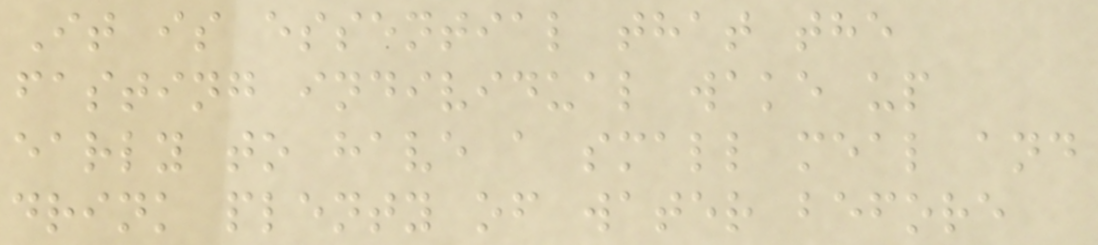It is essential that the
fasting individual wake up
early to have a small meal and
drink plenty of water before
